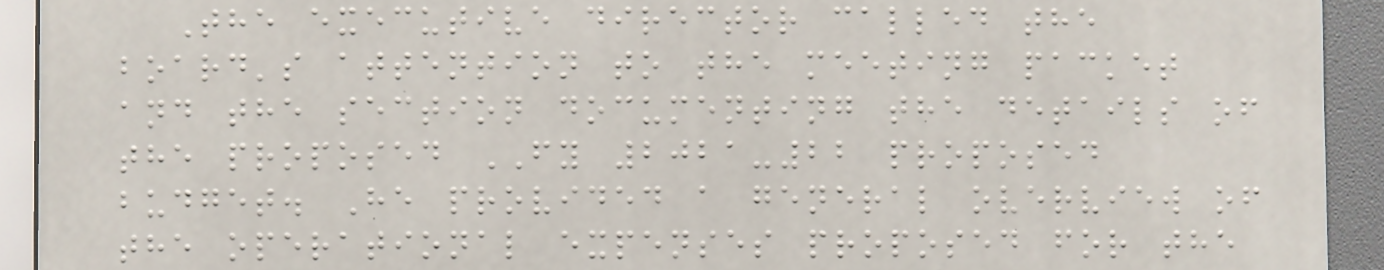The executive director called the
board's attention to the meeting packet
and the section documenting the details of
the proposed FY 2021-22 proposed
budget. He provided a general overview of
the operational expenses proposed for the
